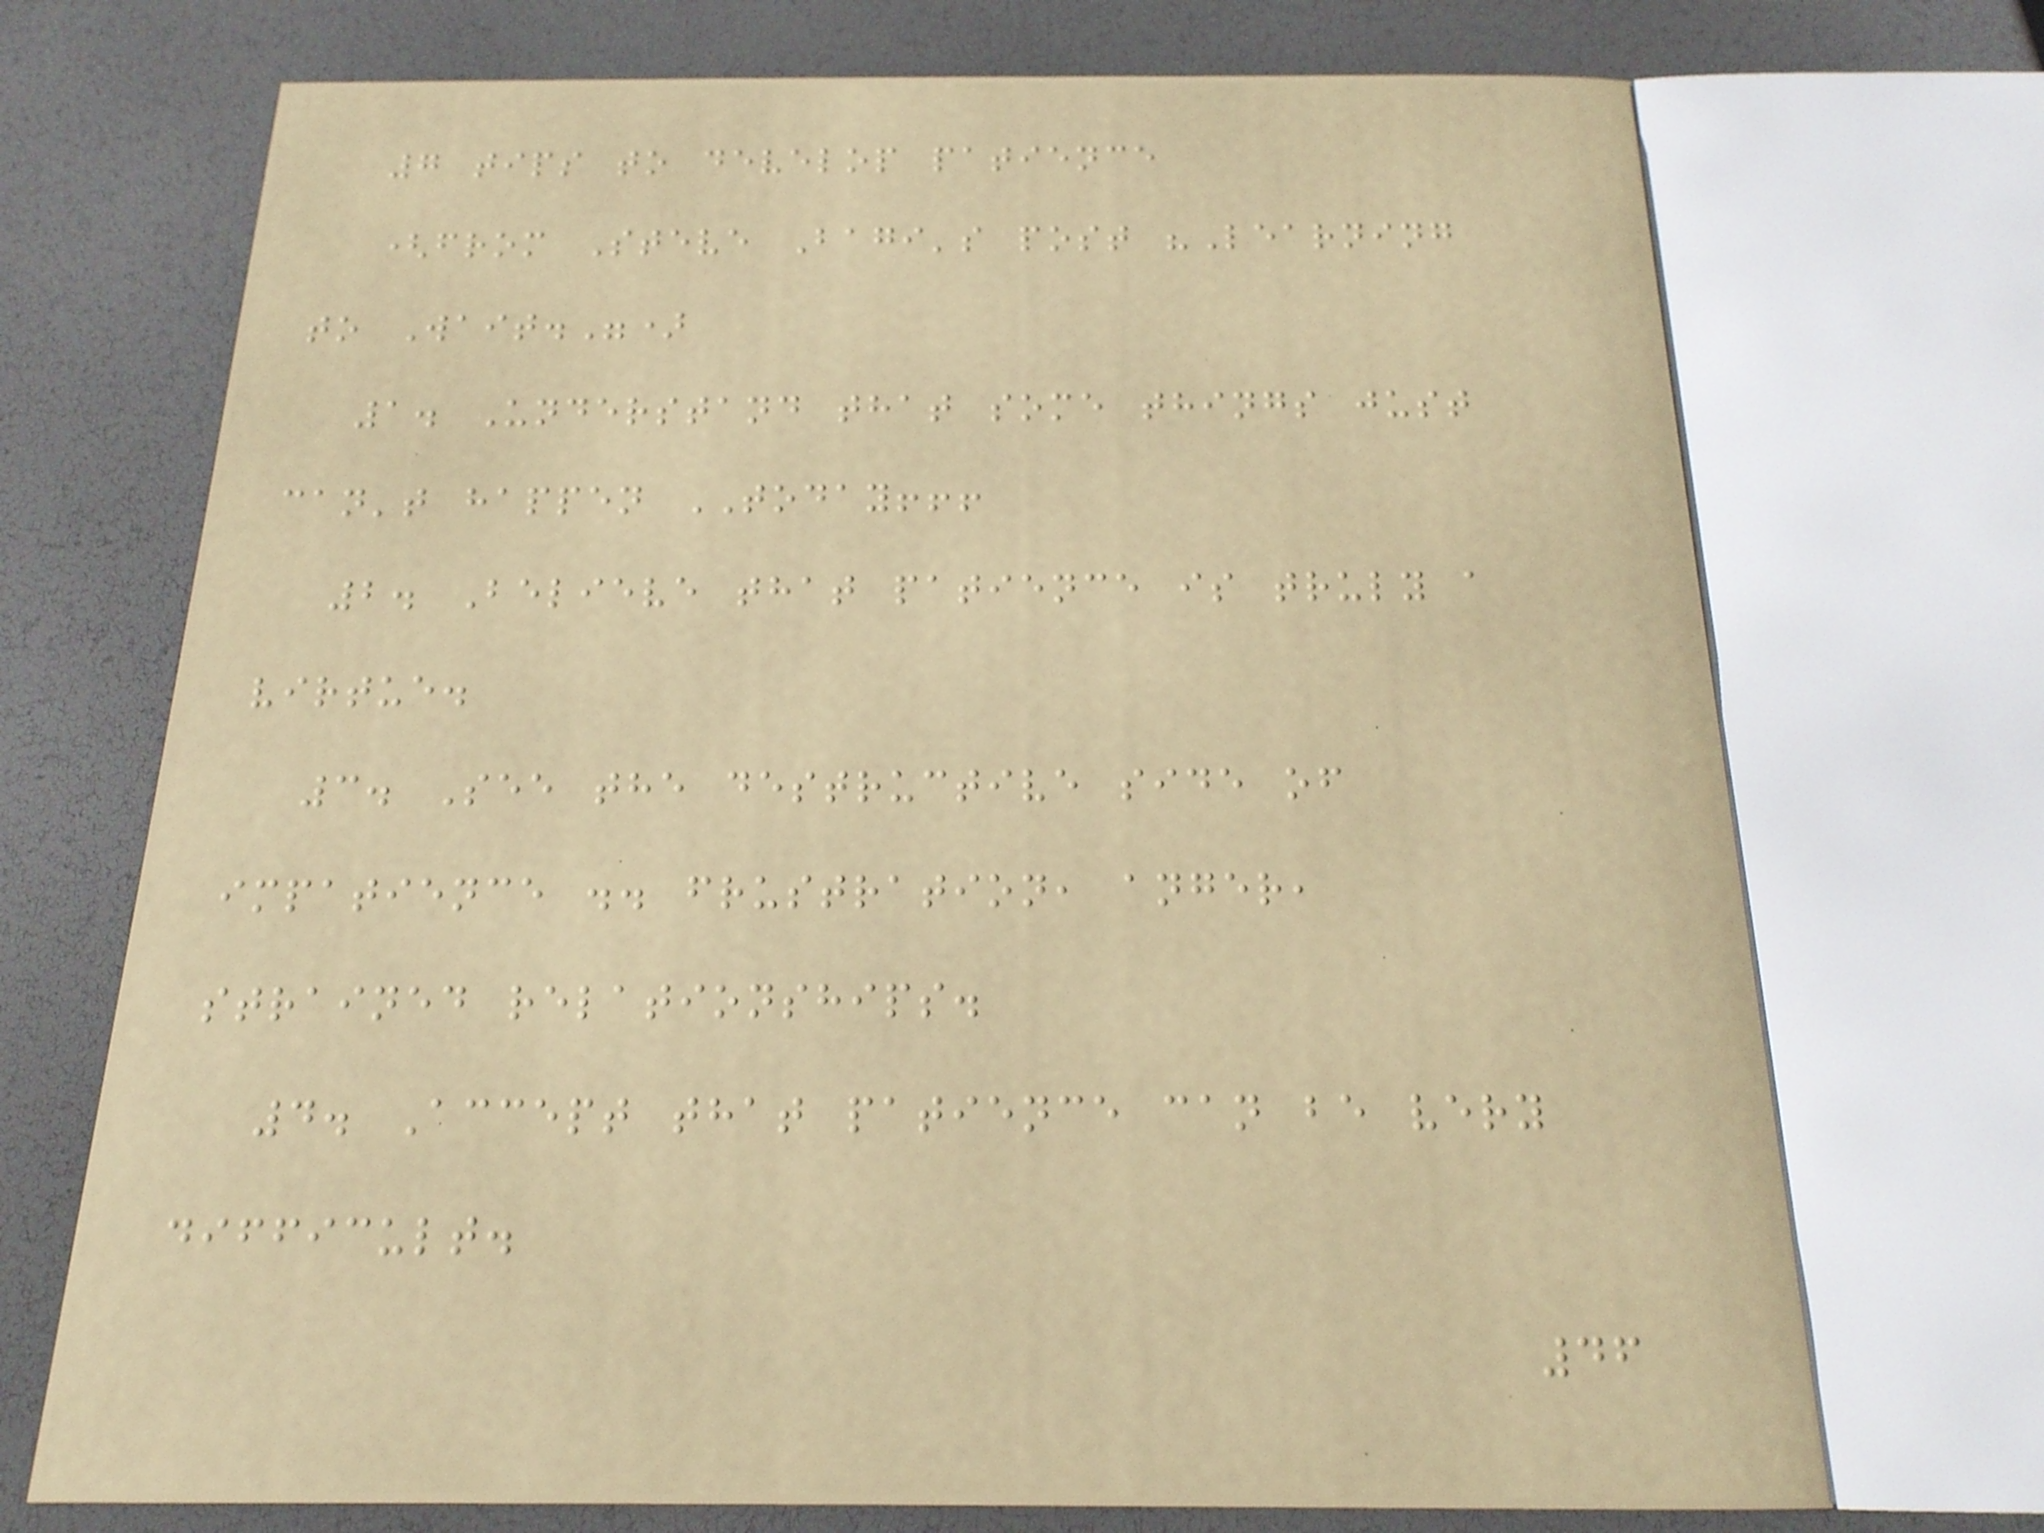7 tips to develop patience
(from Steve Bagi's post "Learning
to Wait.")
1. Understand that some things just
can't happen TODAY!!!
2. Believe that patience is truly a
virtue.
3. See the destructive side of
impatience .. frustration, anger,
strained relationships.
4. Accept that patience can be very
difficult.
46
